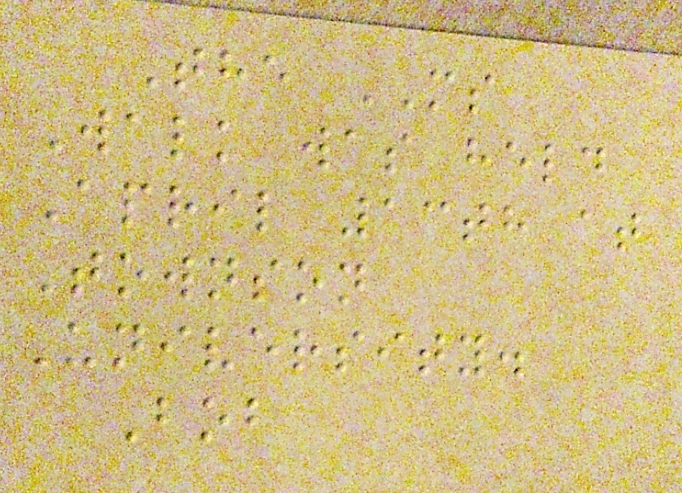The MS
Walk was held
April 13th at
Townson
University.
Bob
